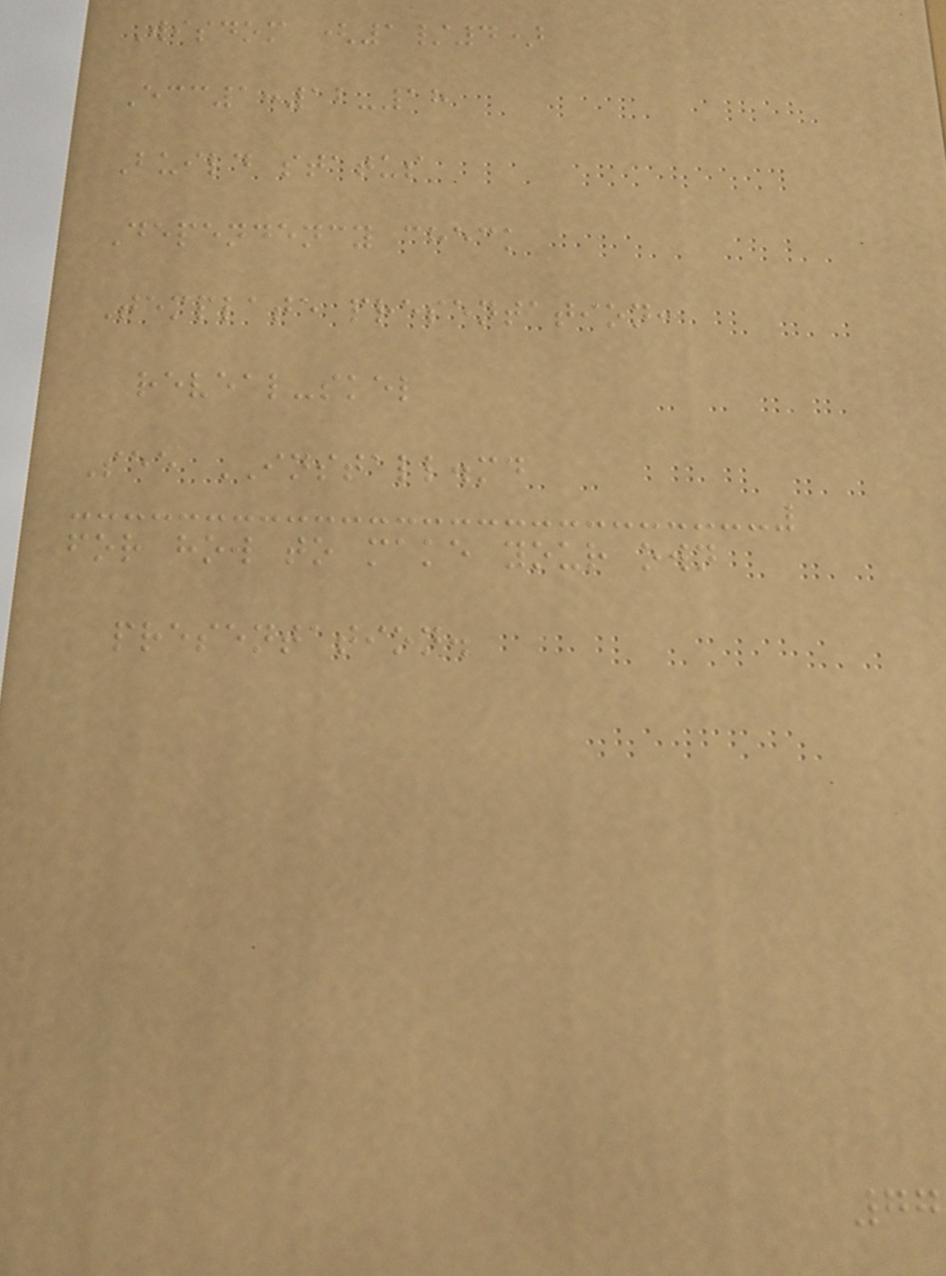Wisdom (1/4)
Ecc1:12-18
Build status
Dependency check
Template presentation:
reveal-skel
See INSTALL.md
for how to make your own
presentation.
77
